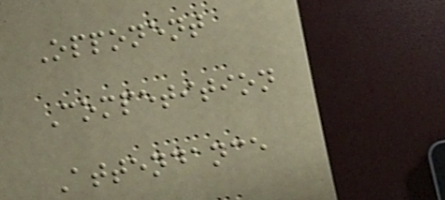Opponent
Competition
Attendance
